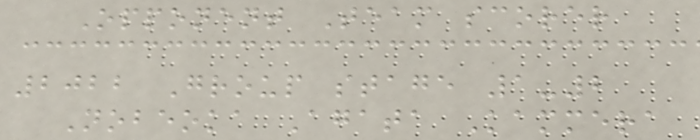Opponent Team scorer
2022 Group stage 1-2
Nobeoka Agata Kammera
